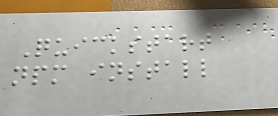Quickstart
npm install
